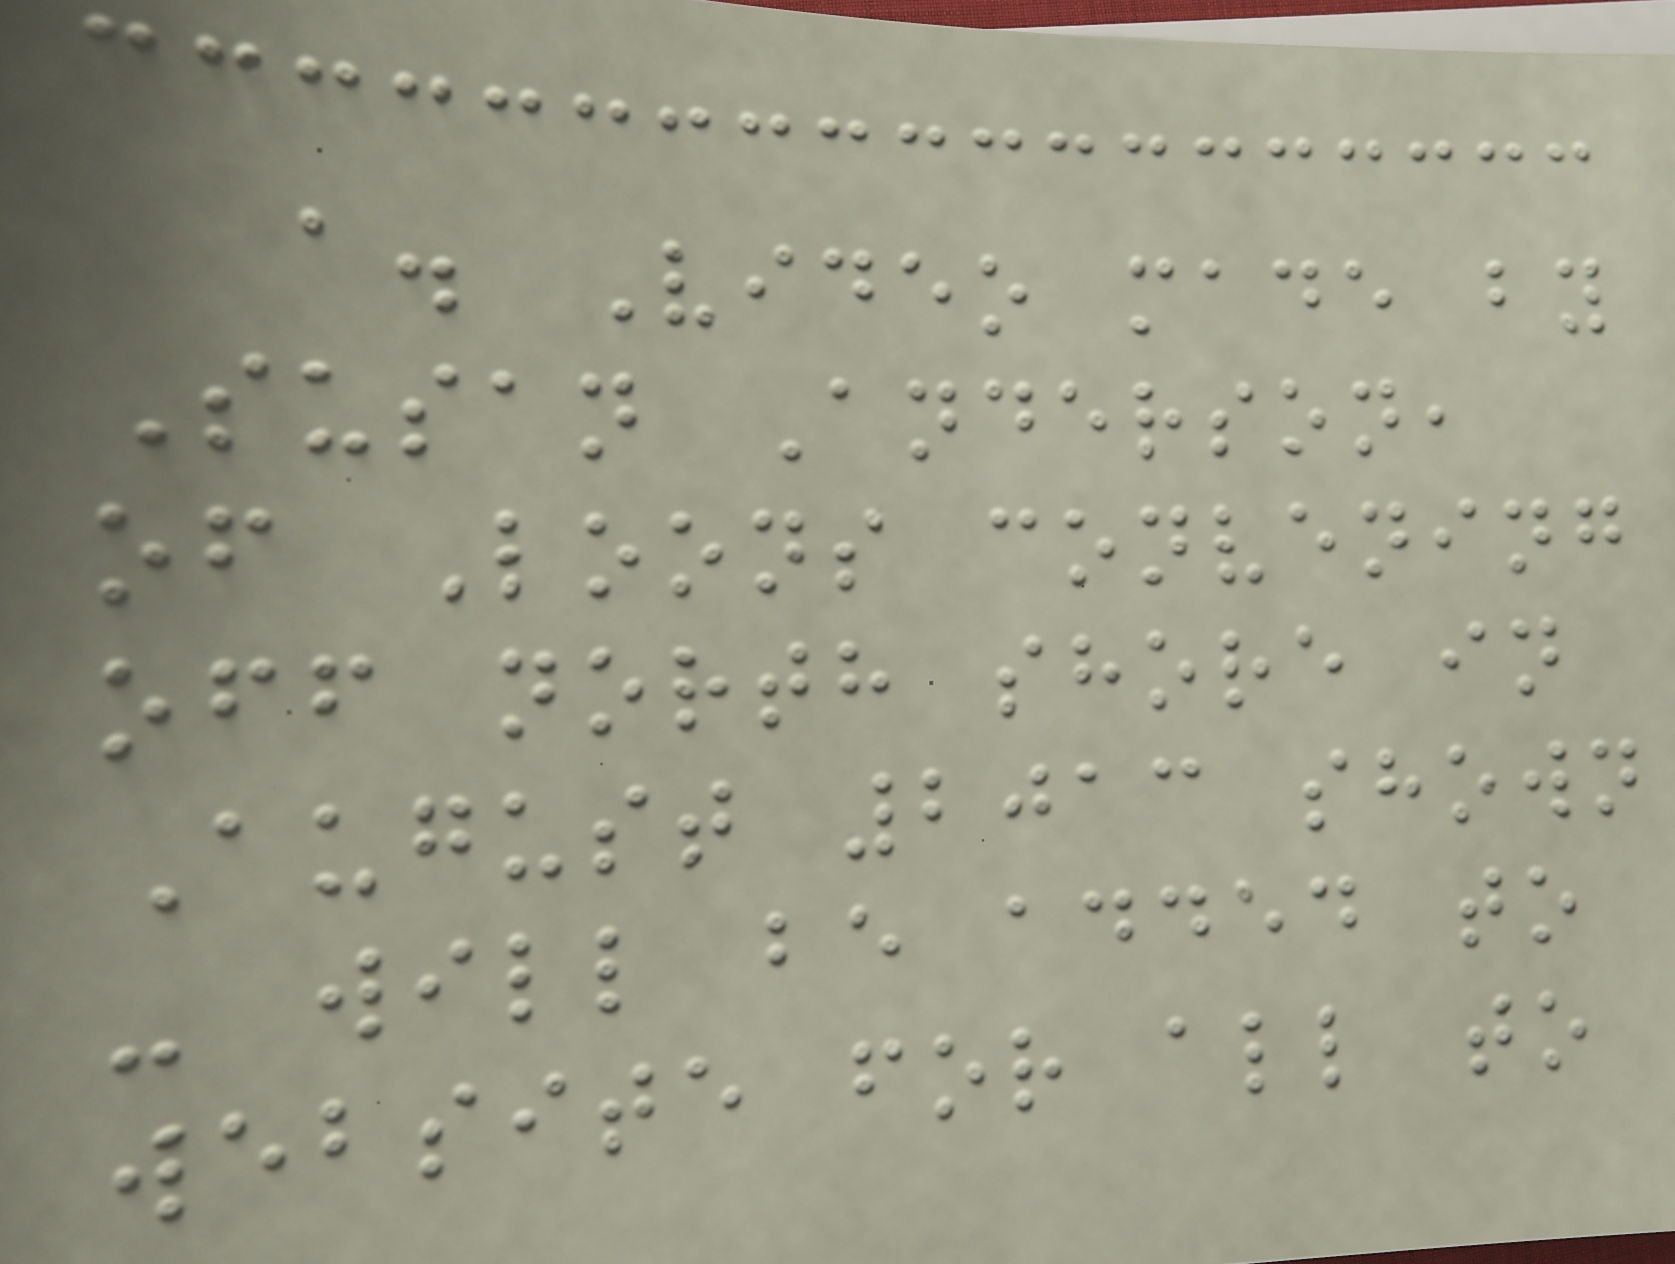a. Video made by
Susan Anderson,
of Loons convening
off north shore in
August 2013 shown
- will be added to
website for all to
